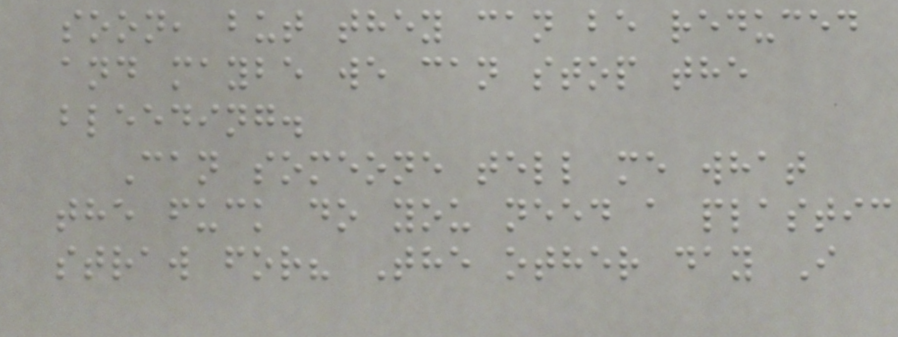soon, but they can be reduced
and maybe we can stop the
bleeding.
Can someone tell me what
the fuck do you need a plastic
straw for? The other day I
